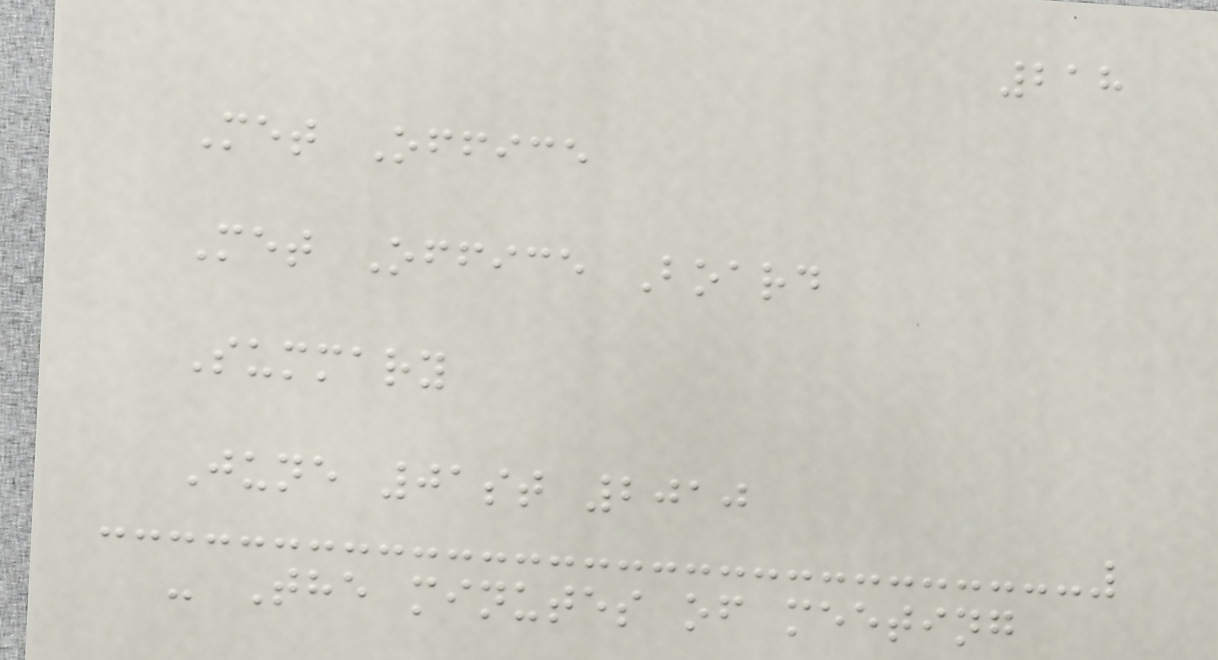218
Met Office
Met Office Board
Summary
June 01st 2010
- The minutes of meeting
